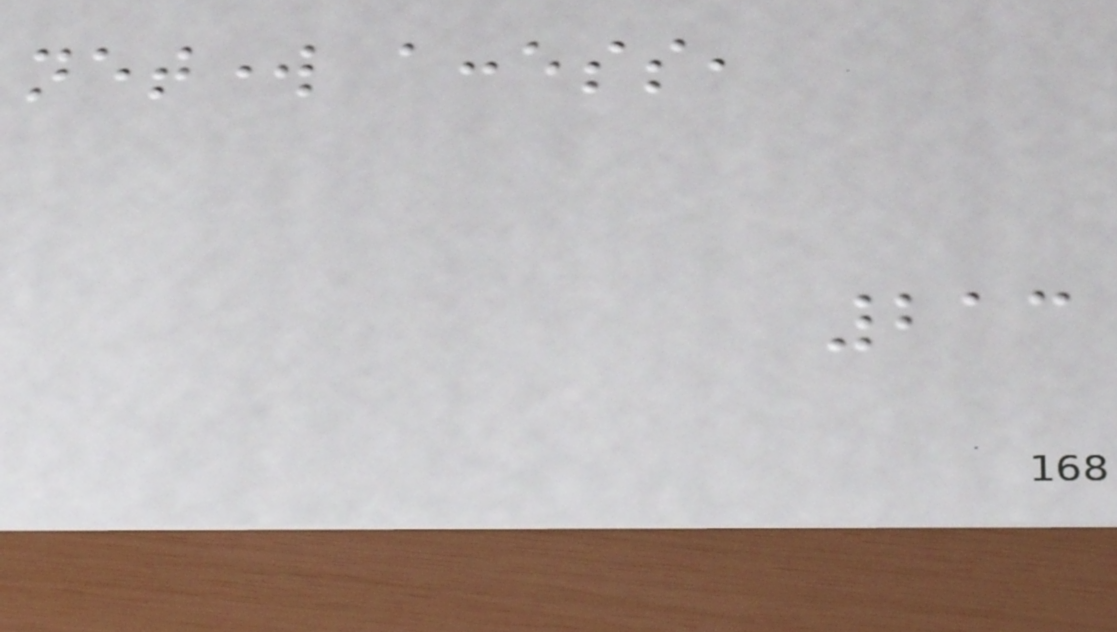network access,
213
